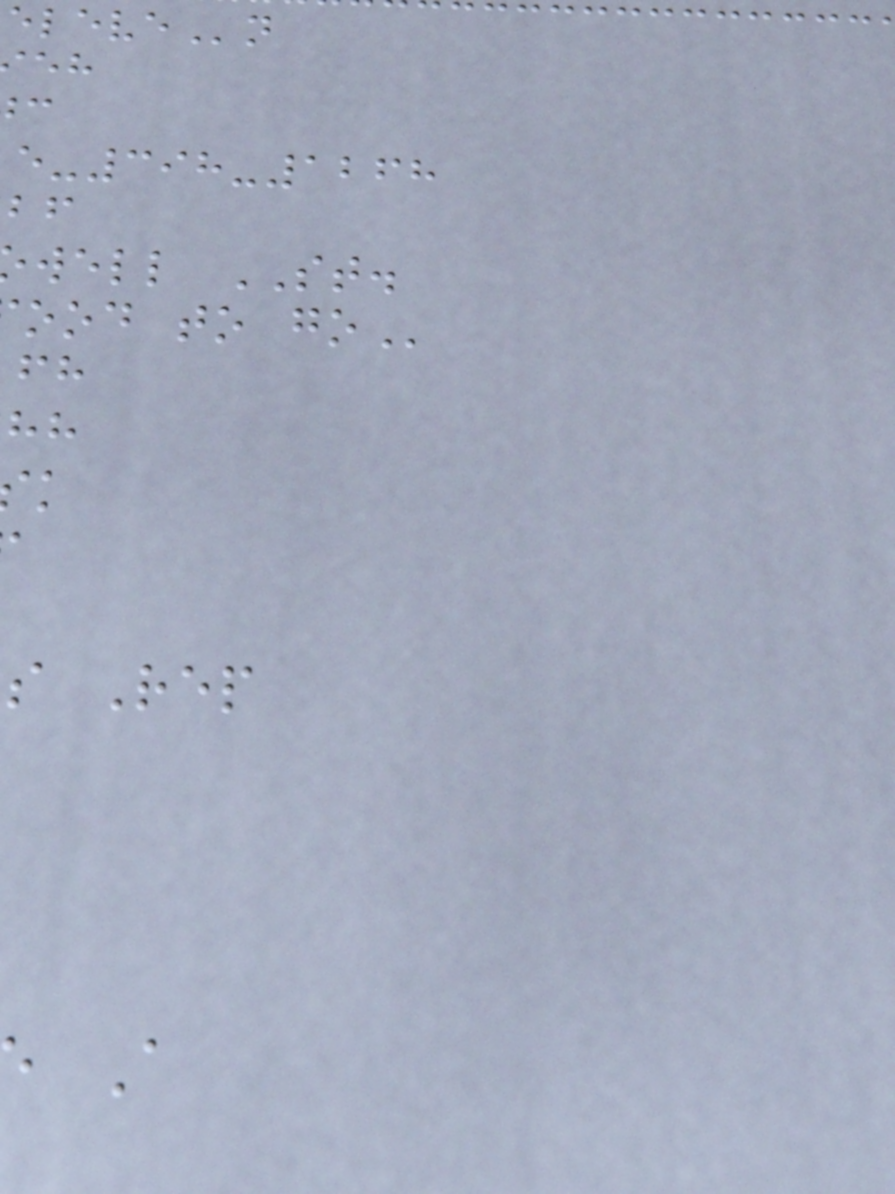-398-1268
well ST.
ood to
s Rep
